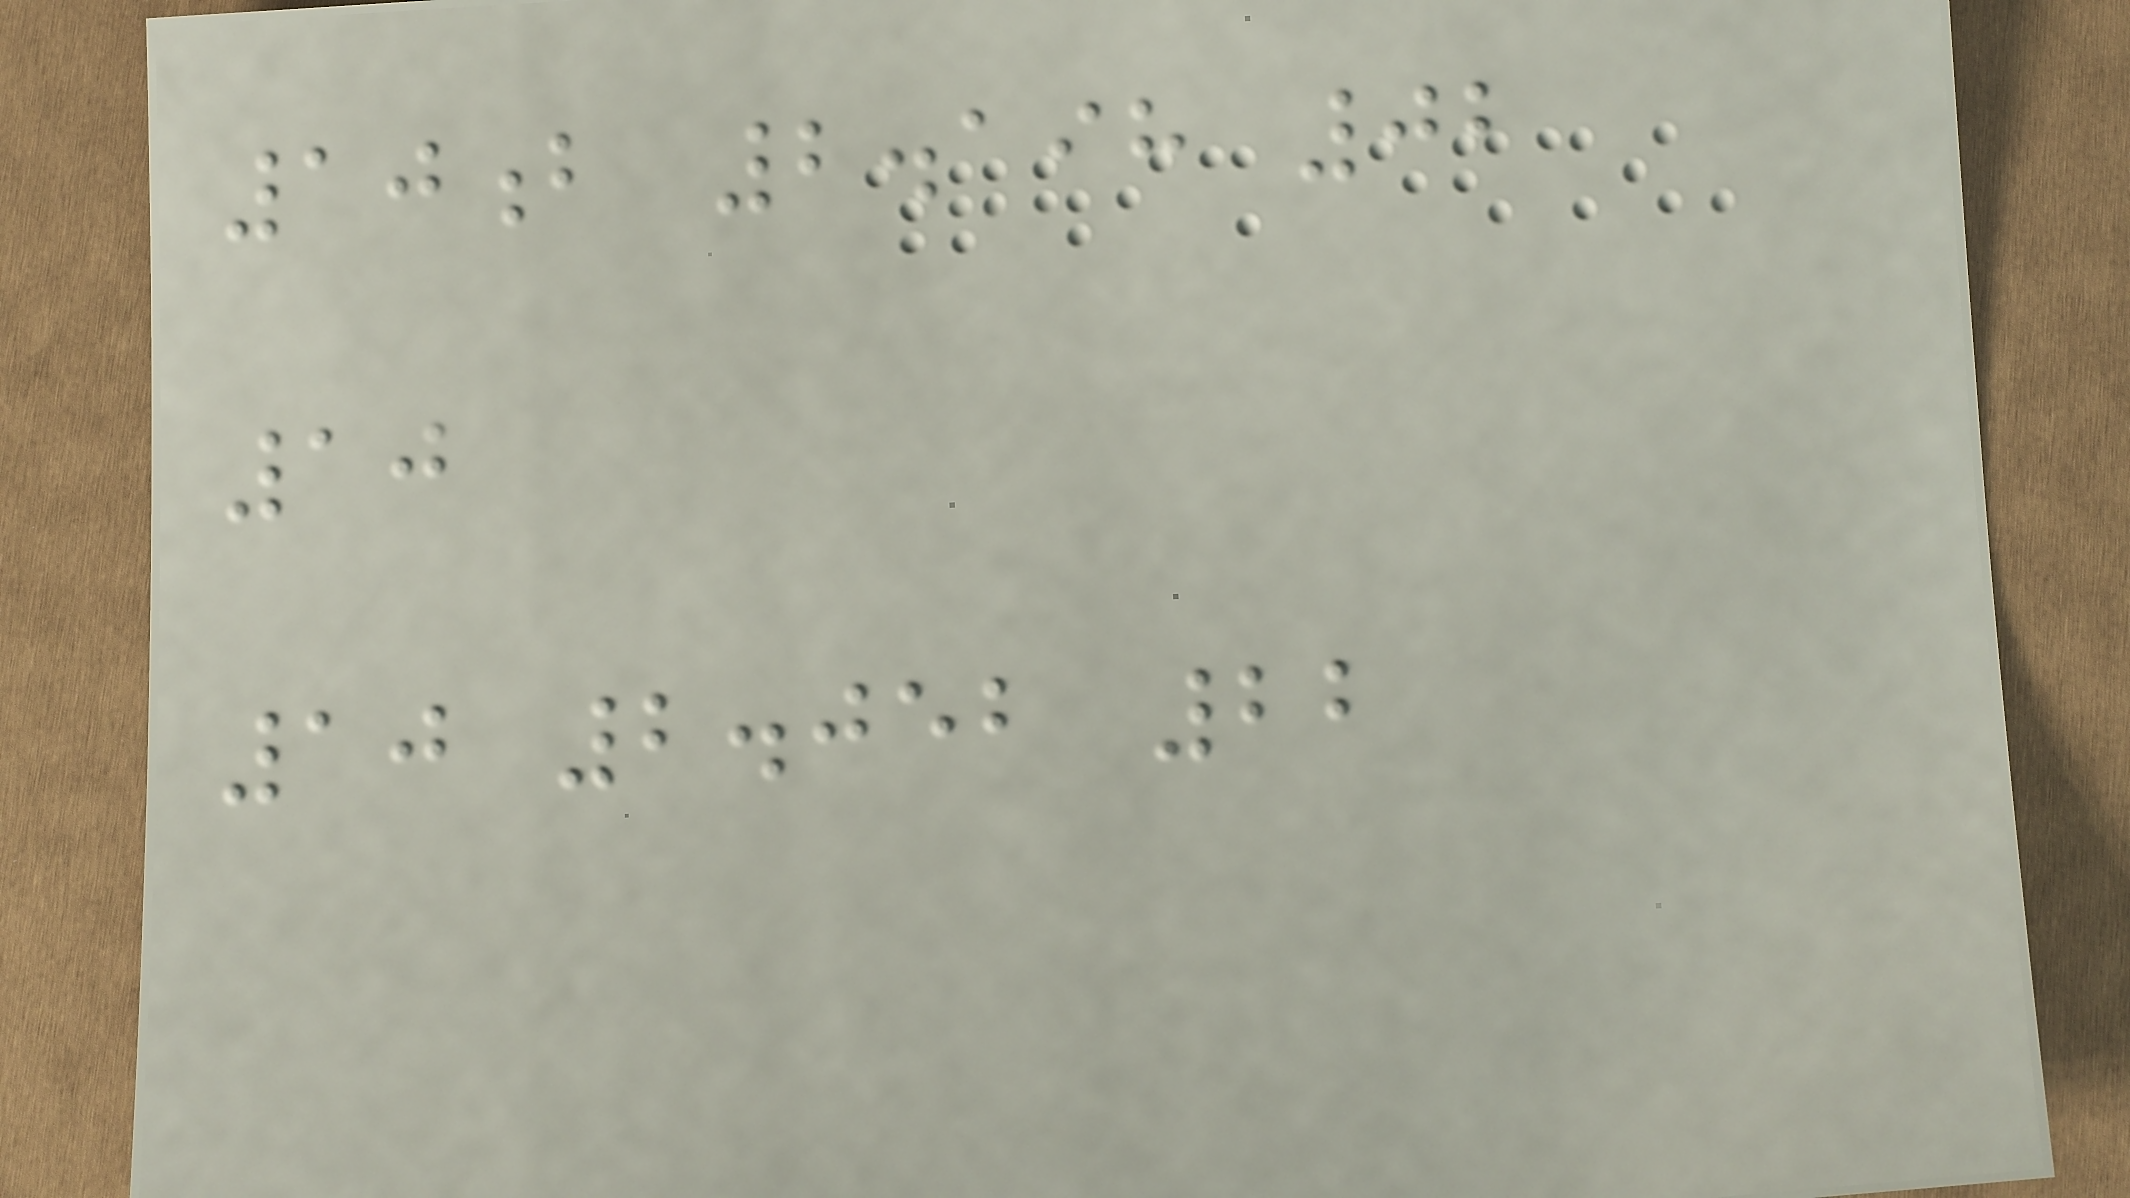10b 2.198 02
10
10 2.052 22
